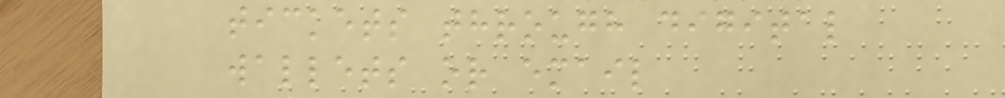tickets through digital
wallets or email
